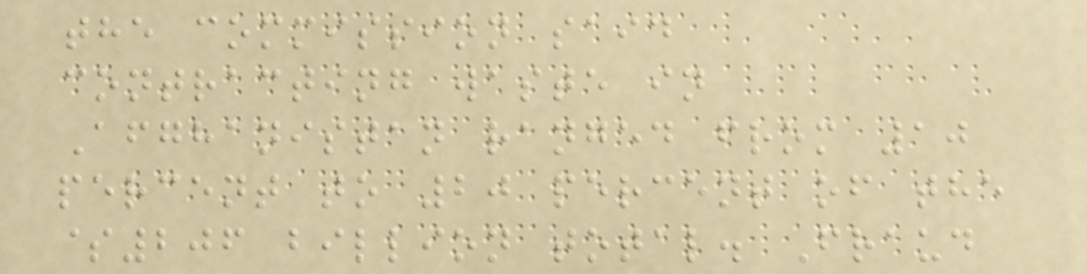the commission said
contracting waste in
Afghanistan ranged from 10
percent to 20 percent of the
$206 billion total. Fraud
